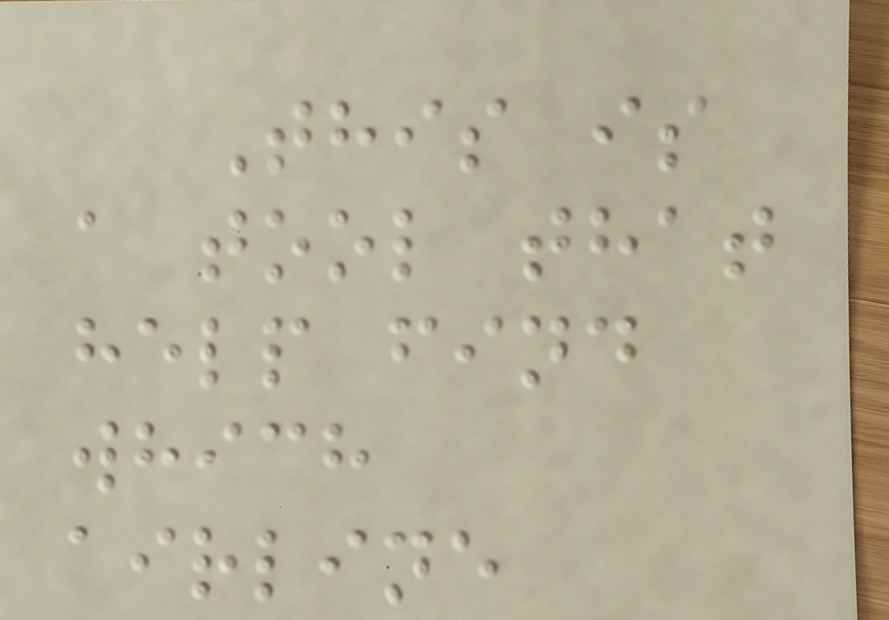This is
a tool that
help find
which
airline
